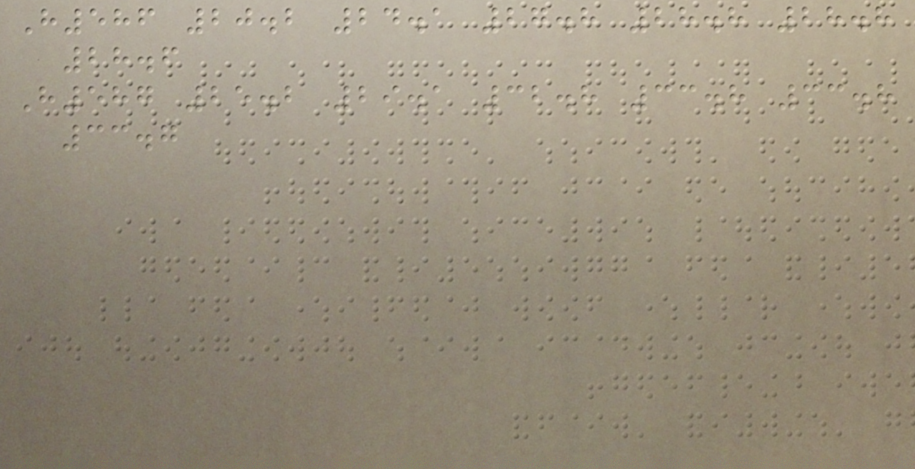H586 20.2 24.1 27.8 28.8 28.8
28.6
H587 25.2 29.1 32.8 33.8 33.8
33.7
